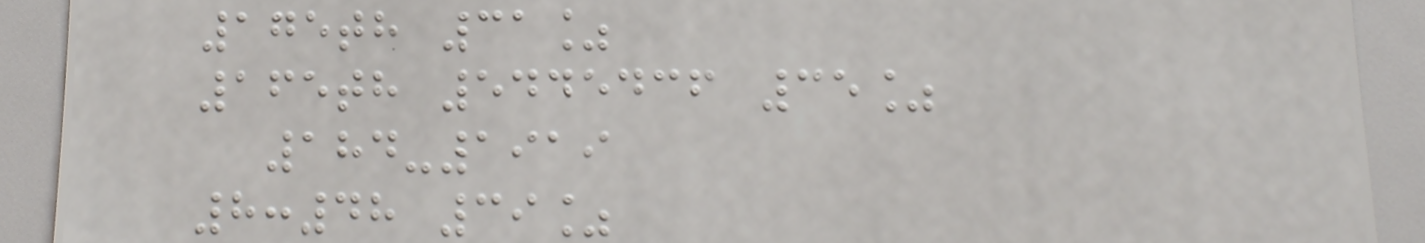175th 31%
165th 5445436 35%
184-1919
8:48 39%
